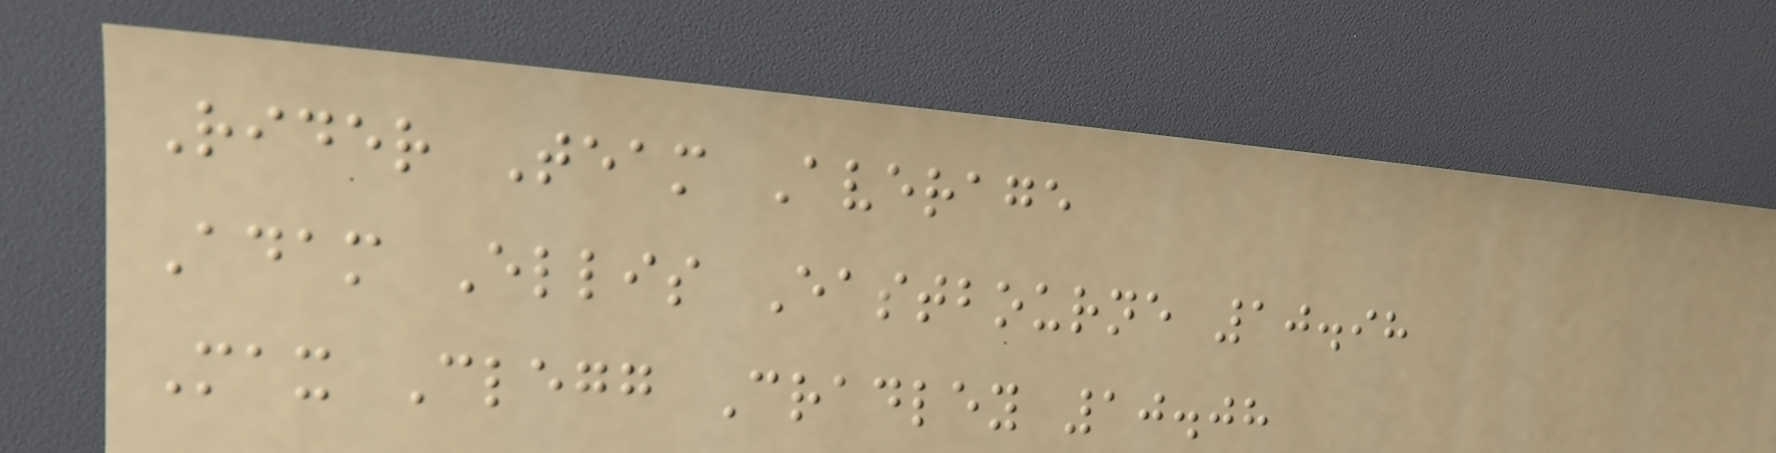Rider Team Average
Adam Ellis Eastbourne 10.98
Max Clegg Cradley 10.08
